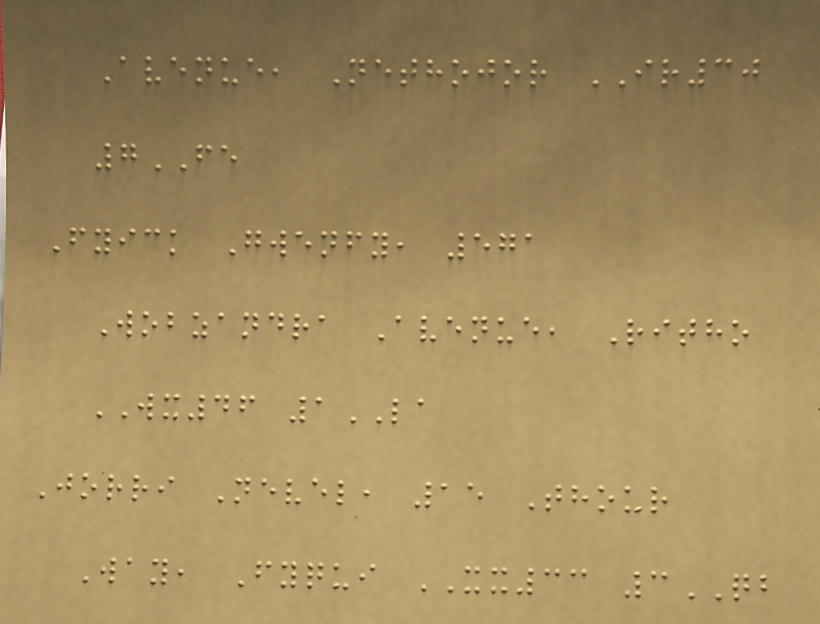Avenue, Nethojor IR30
7FE
Fyick Gwenfy, 571
Wobzandra Avenue, Ritho
WX46 1LA
Jorri Nevel, 15 Thour
Way, Fyqui XX33 3QB
